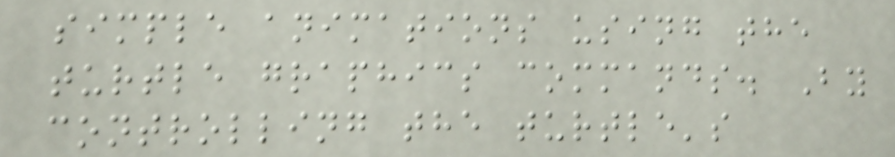simple animations using the
turtle graphics commands. By
controlling the turtle's
